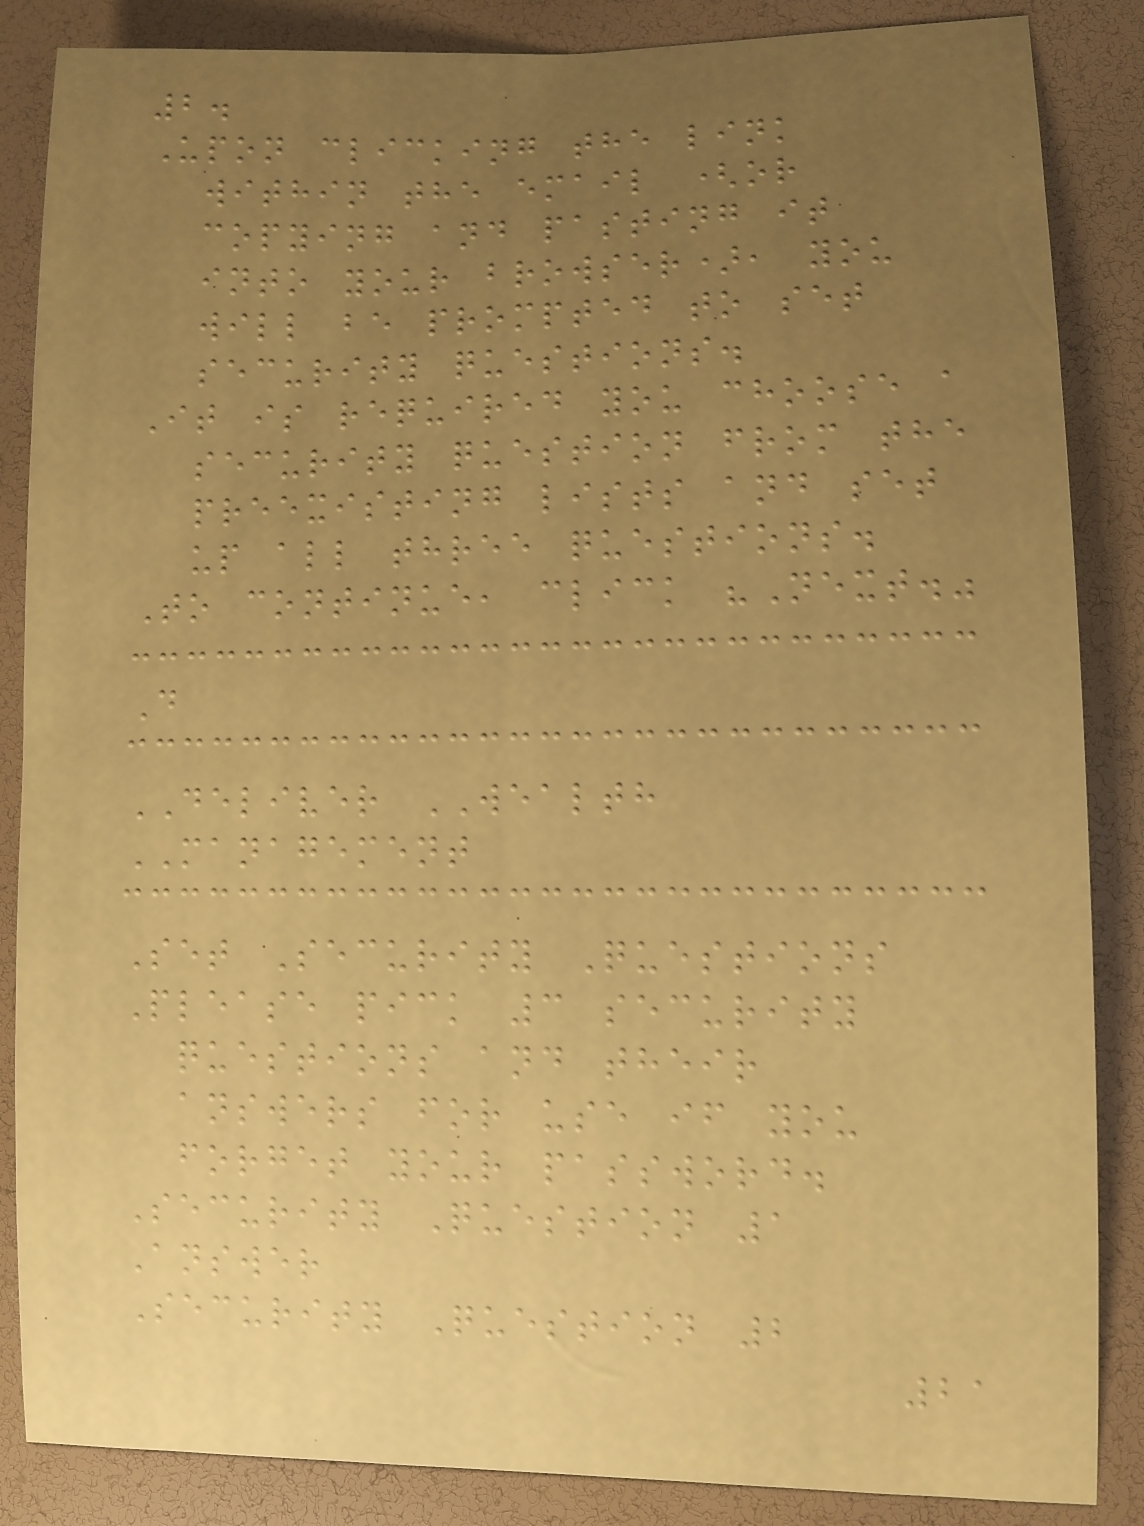2.
Upon clicking the link
within the email (or
copying and pasting it
into your browser), you
will be prompted to set
security questions.
It is required you choose a
security question from the
preexisting lists and set
up all three questions.
To continue, click "Next."
D
DELIVER WEALTH
MANAGEMENT
Set Security Questions
Please pick 3 security
questions and their
answers for use if you
forget your password.
Security Question 1
Answer
Security Question 2
21
